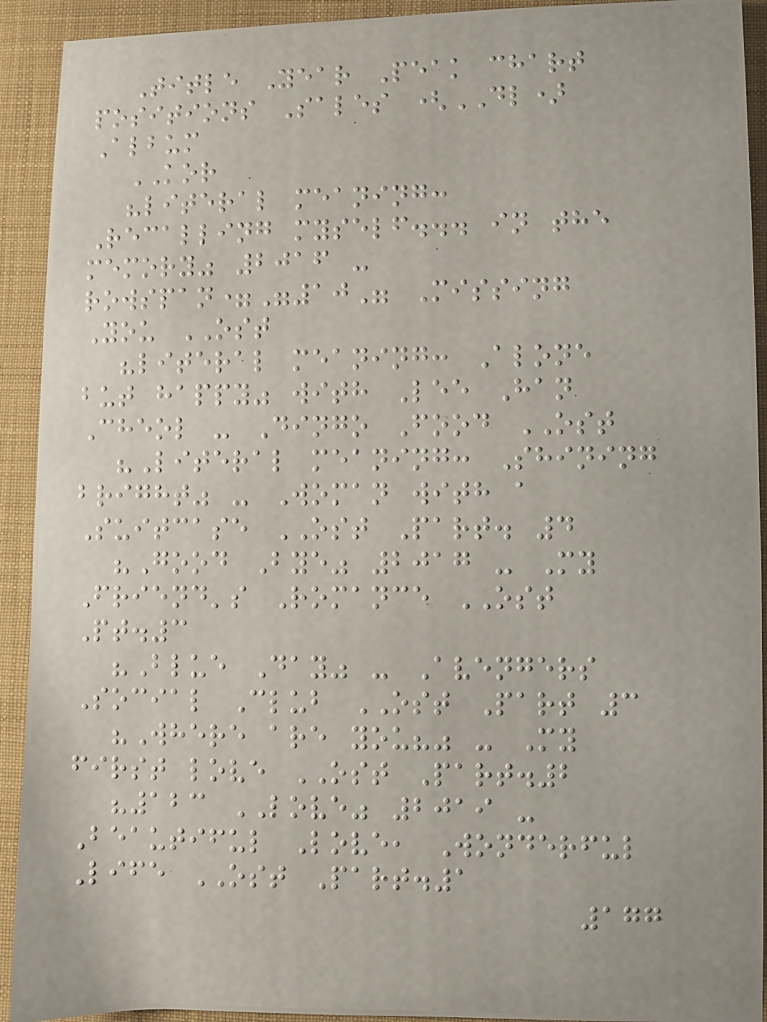Title Year Peak chart
positions Sales (DL)
Album
KOR
"literal meaning:
Recalling myself... in the
memory" 2016 -
rowspan="10" Missing
You OST
"literal meaning: Alone
but happy" with Lee Han
Cheol - Dingo Food OST
"Literal meaning: Shining
bright" - Woman with a
Suitcase OST Part. 4
"Good Bye" 2017 - My
Friend's Romance OST
Pt.3
"Blue Day" - Avengers
Social Club OST Part 3
"Where are you?" - My
first love OST Part.2
"123 LOVE" 2019 -
Beautiful Love, Wonderful
Life OST Part.1
177
